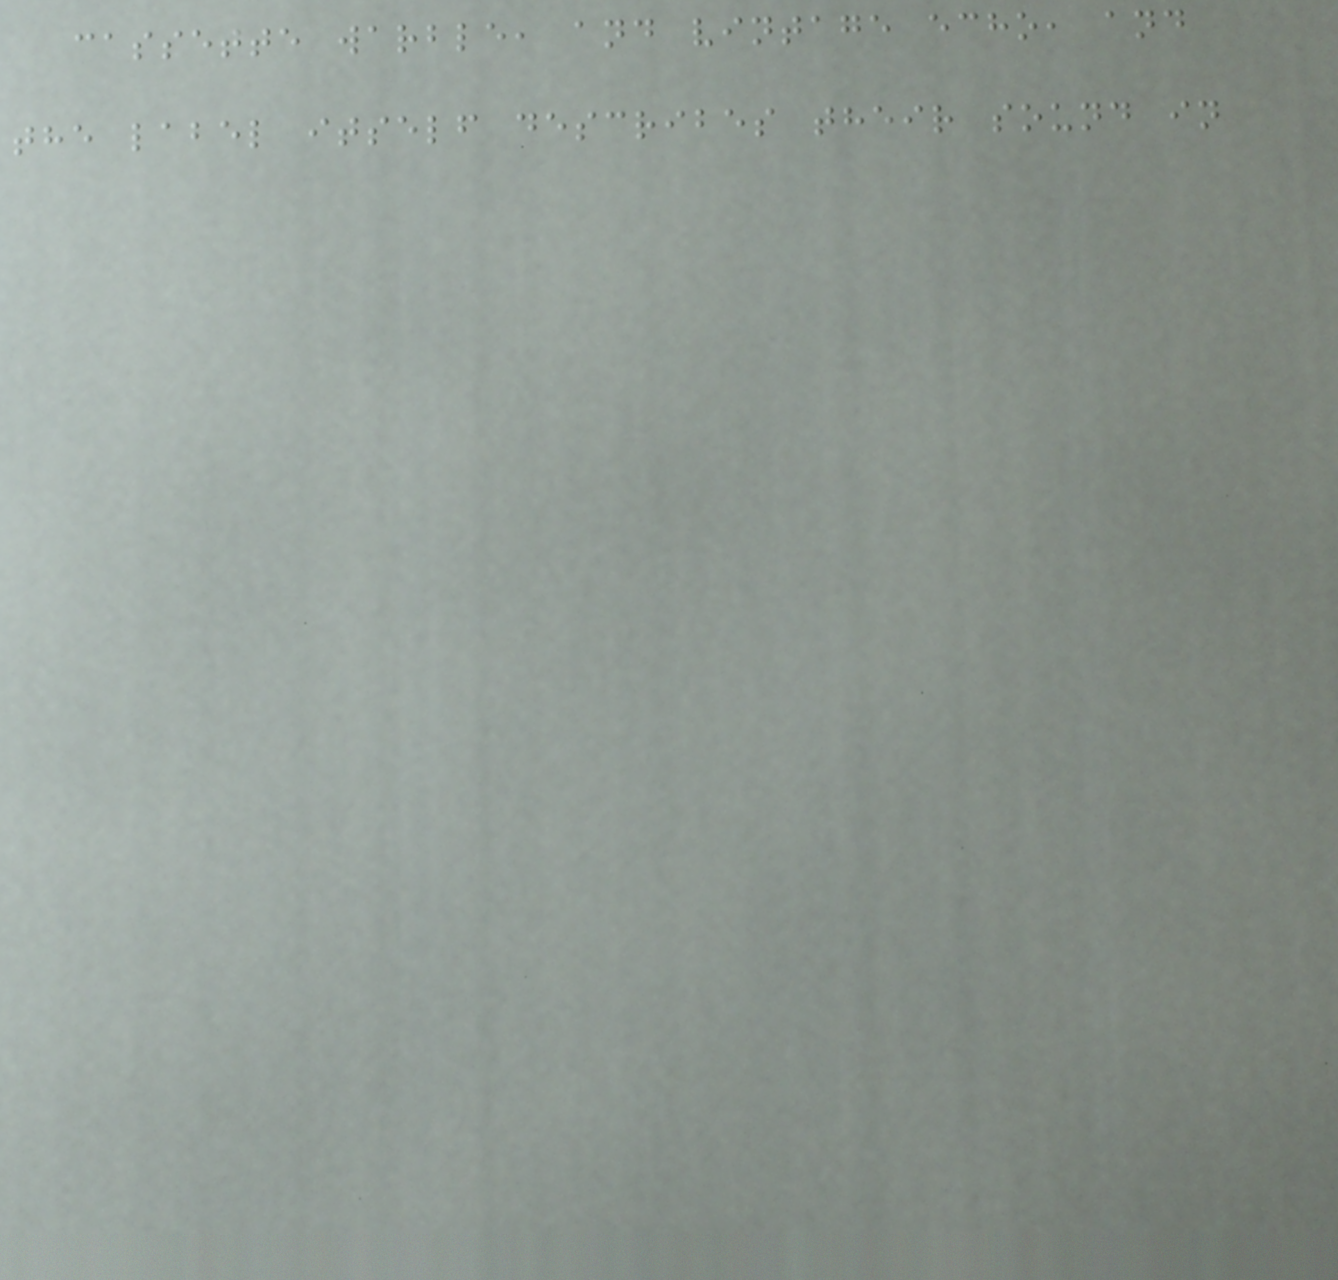cassette warble, and vintage echo, and
the label itself describes their sound in
